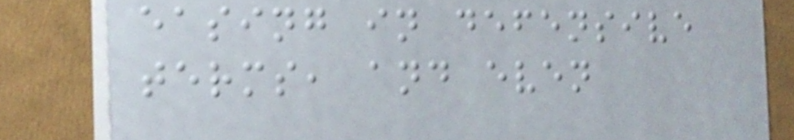easing in defensive
terms, and even
